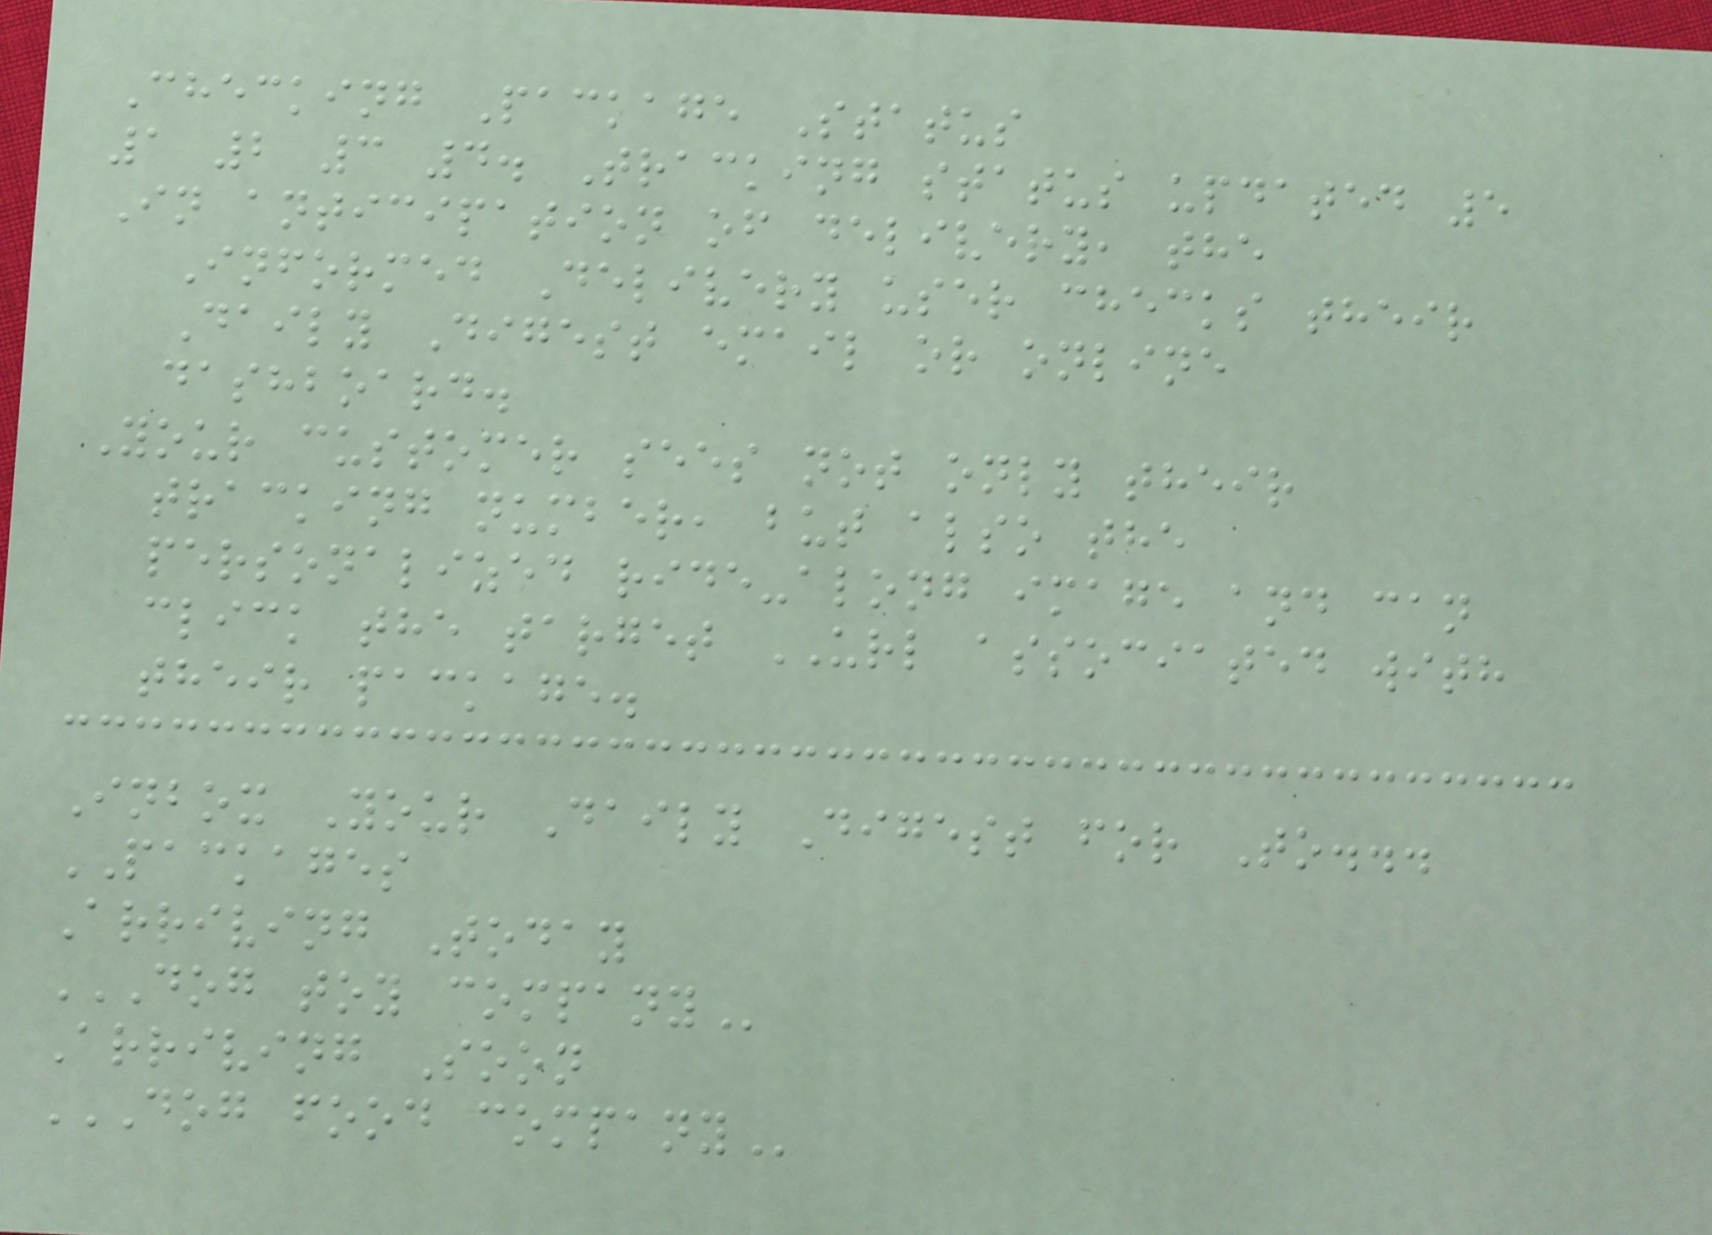Checking Package Status
1 2 3 4. Tracking status updated 5
In anticipation of delivery, the
Informed Delivery user checks their
Daily Digest email or online
dashboard.
Your customer sees not only their
tracking number, but also the
personalized ride-along image and can
click the target URL associated with
their package.
Inbox Your Daily Digest for To...
PACKAGES
Arriving Today
DOG TOY COMPANY
Arriving Soon
DOG FOOD COMPANY
